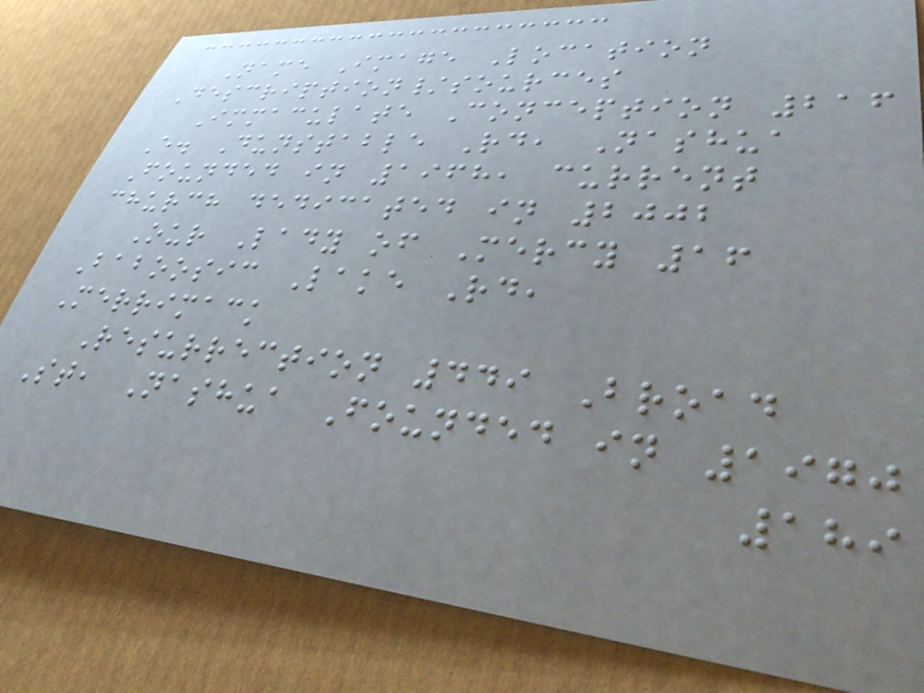Name Image Location
Description/sources
Immaculate Conception 216
E. Dunstable Rd, Nashua
Founded in 1968, current
church dedicated in 2002
Our Lady of Mercy 16
Baboosic Lake Rd,
Merrimack
Resurrection 449 Broad
St, Nashua Founded in 1970
189
